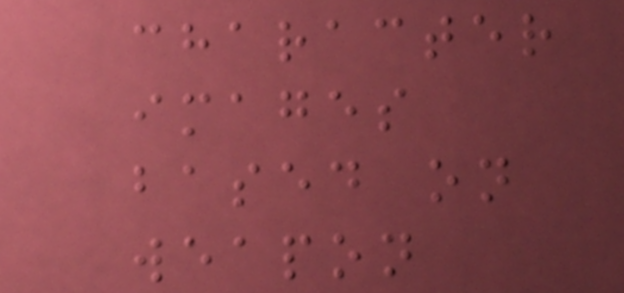character
images
based on
weapon
